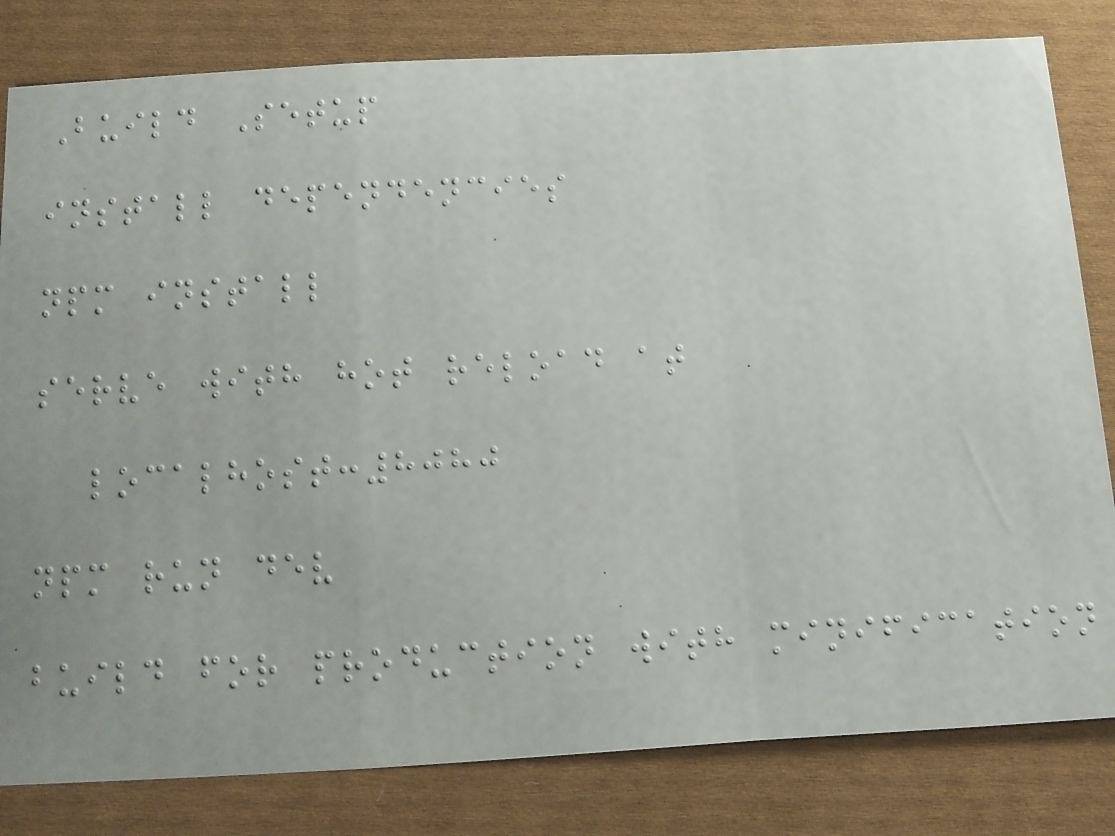Build Setup
install dependencies
npm install
serve with hot reload at
localhost:8080
npm run dev
build for production with minification
